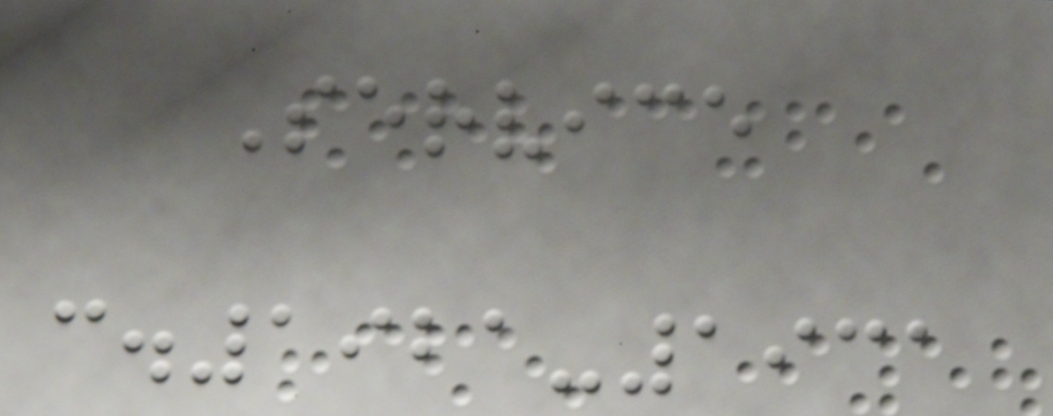Service
c.1921-1931
